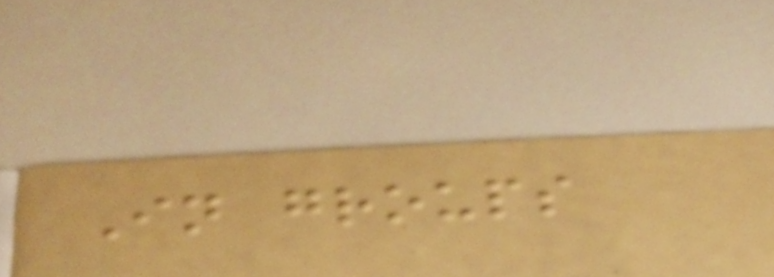In groups
